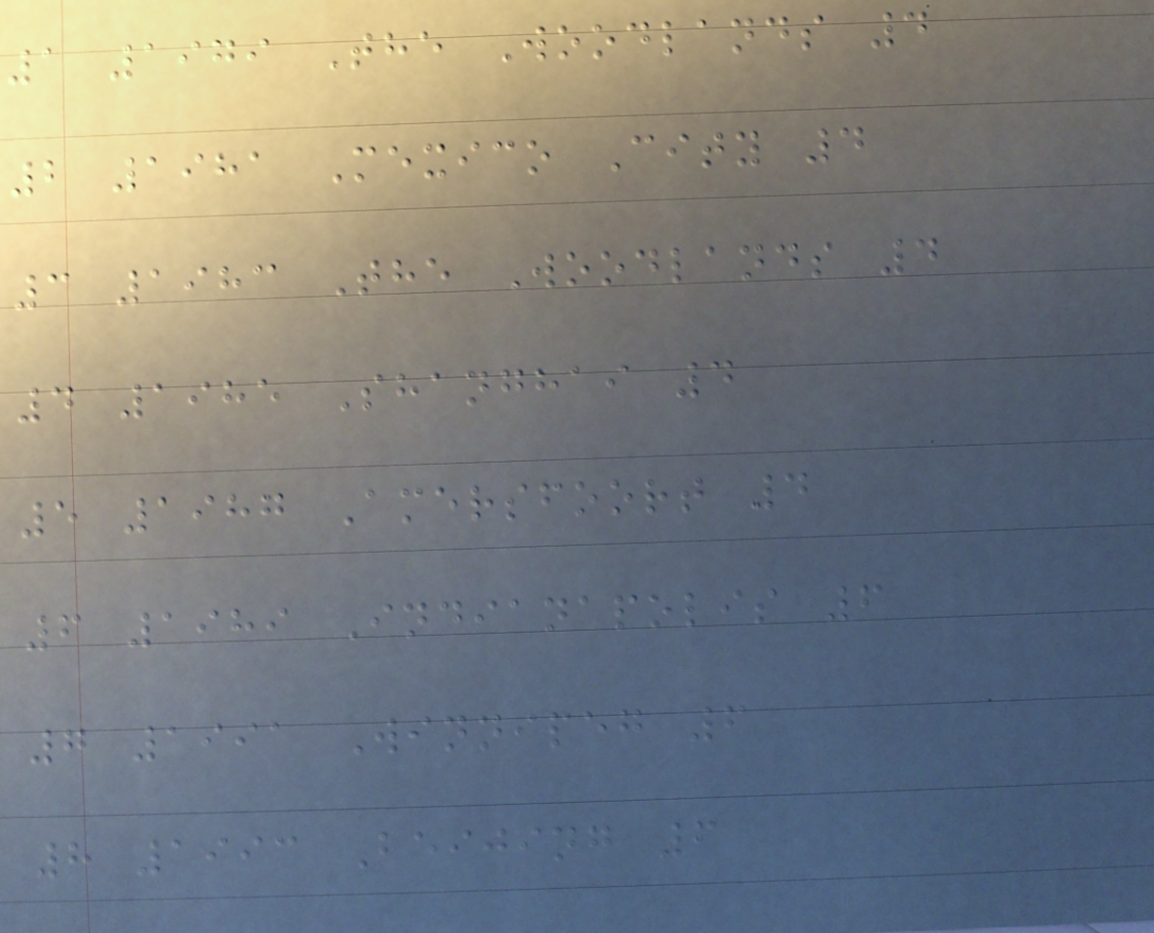1 1979 The Woodlands 4
2 1981 Mexico City 4
3 1983 The Woodlands 4
4 1985 Shanghai 4
5 1987 Amersfoort 4
6 1989 Indianapolis 6
7 1991 Winnipeg 6
8 1993 Beijing 6
